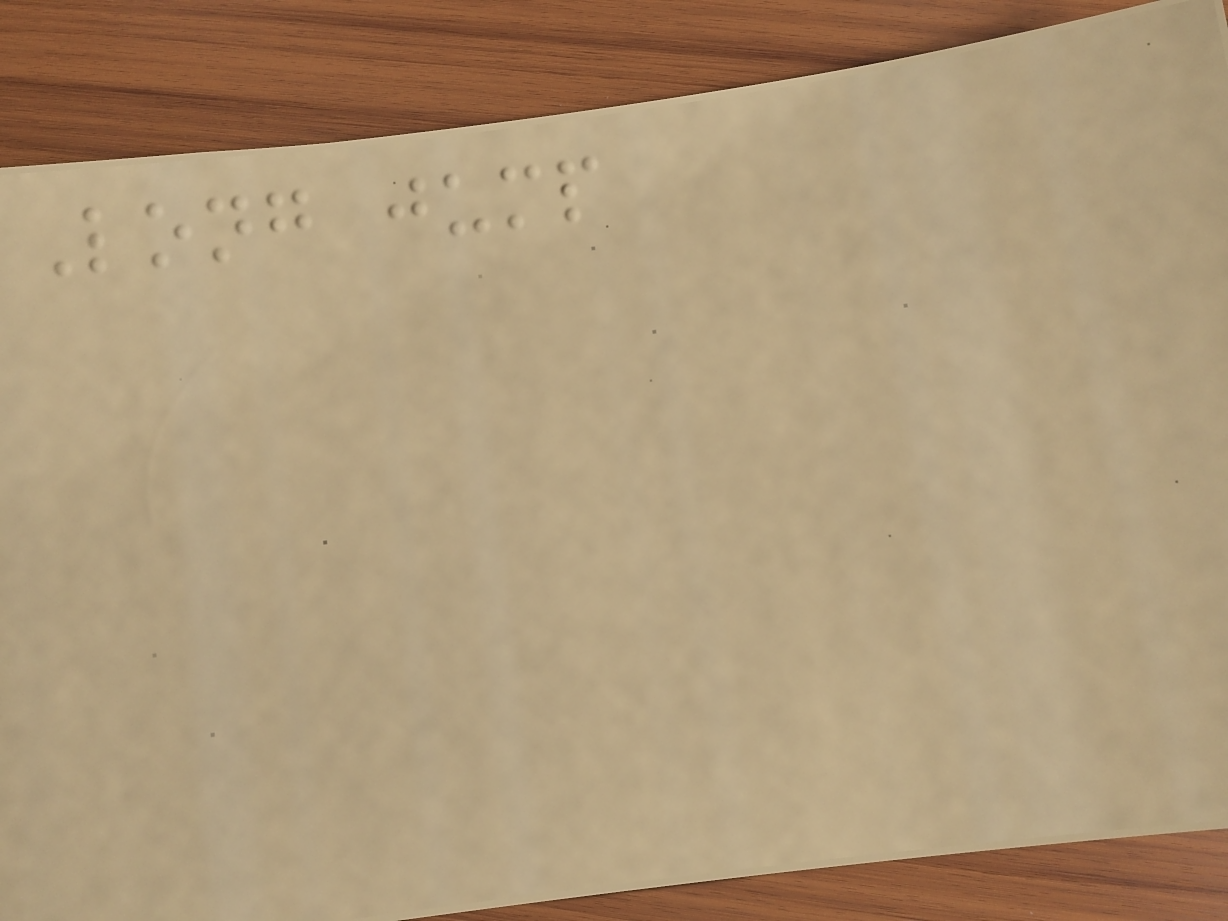Long jump
